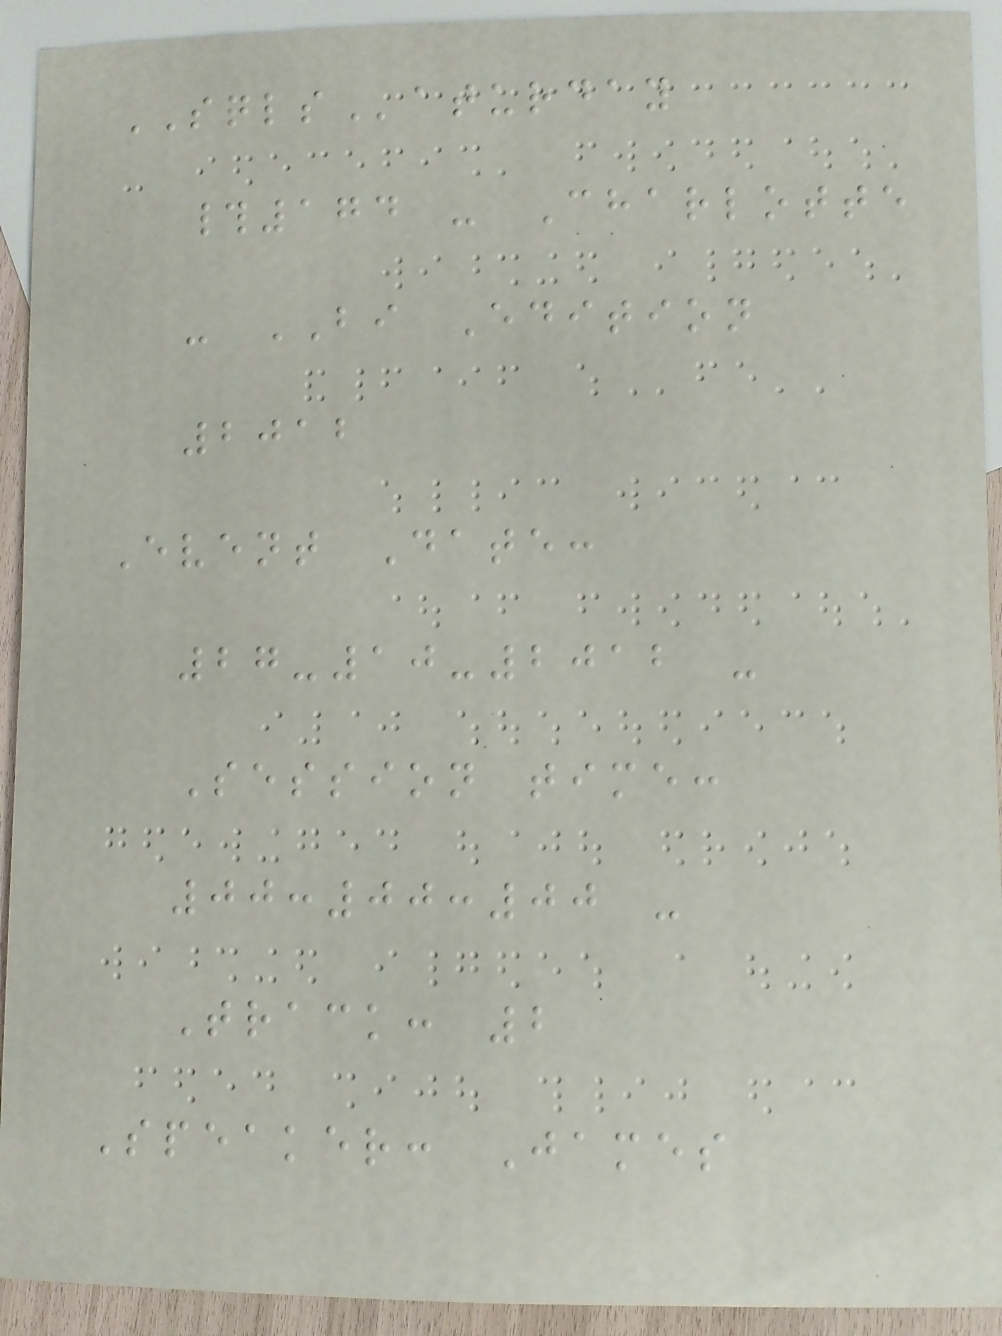SQLSaturday
#174 - Charlotte
- BI Edition
2012
Event Date:
27-10-2012 -
Session time:
00:00:00 -
Track: 2
Speaker: James
